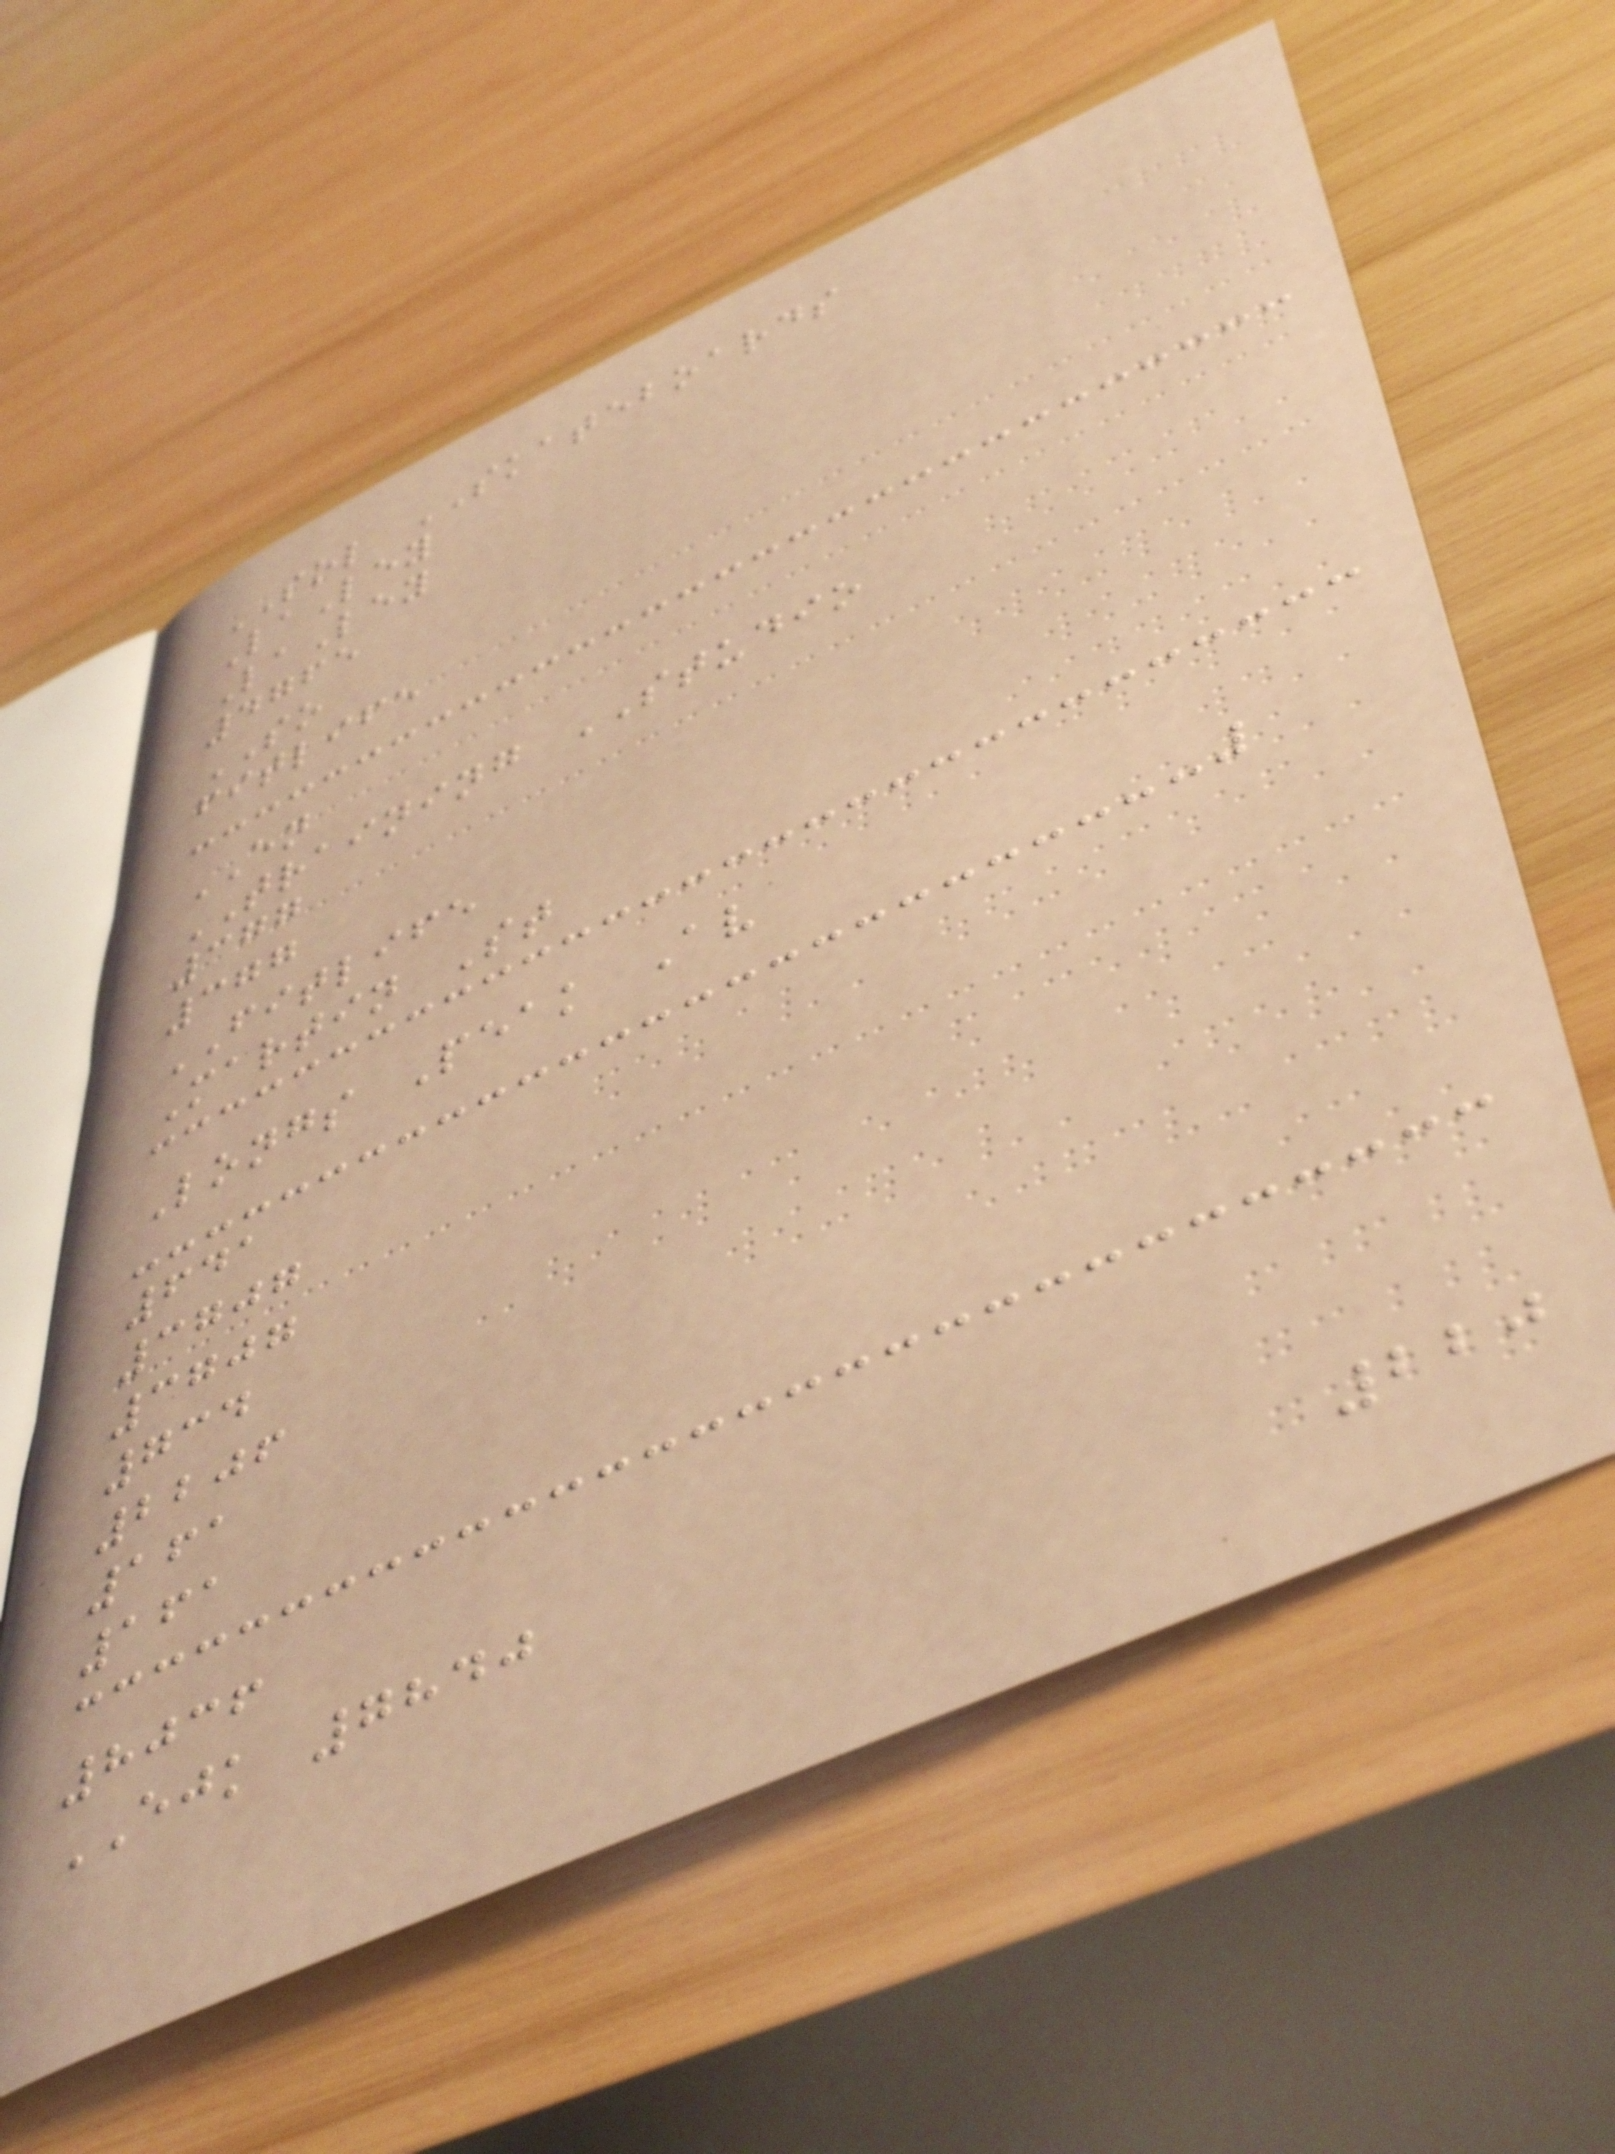SOL SKATEBOARDS
LaLey
LaLey
4765
SO
fitlife
EN
TRAINING STUDIO
377
377
FITLIFE
Martin St
Longs Peak Av
641
3707
3707
734
2206
161
161
8036
EJK 7840
220
